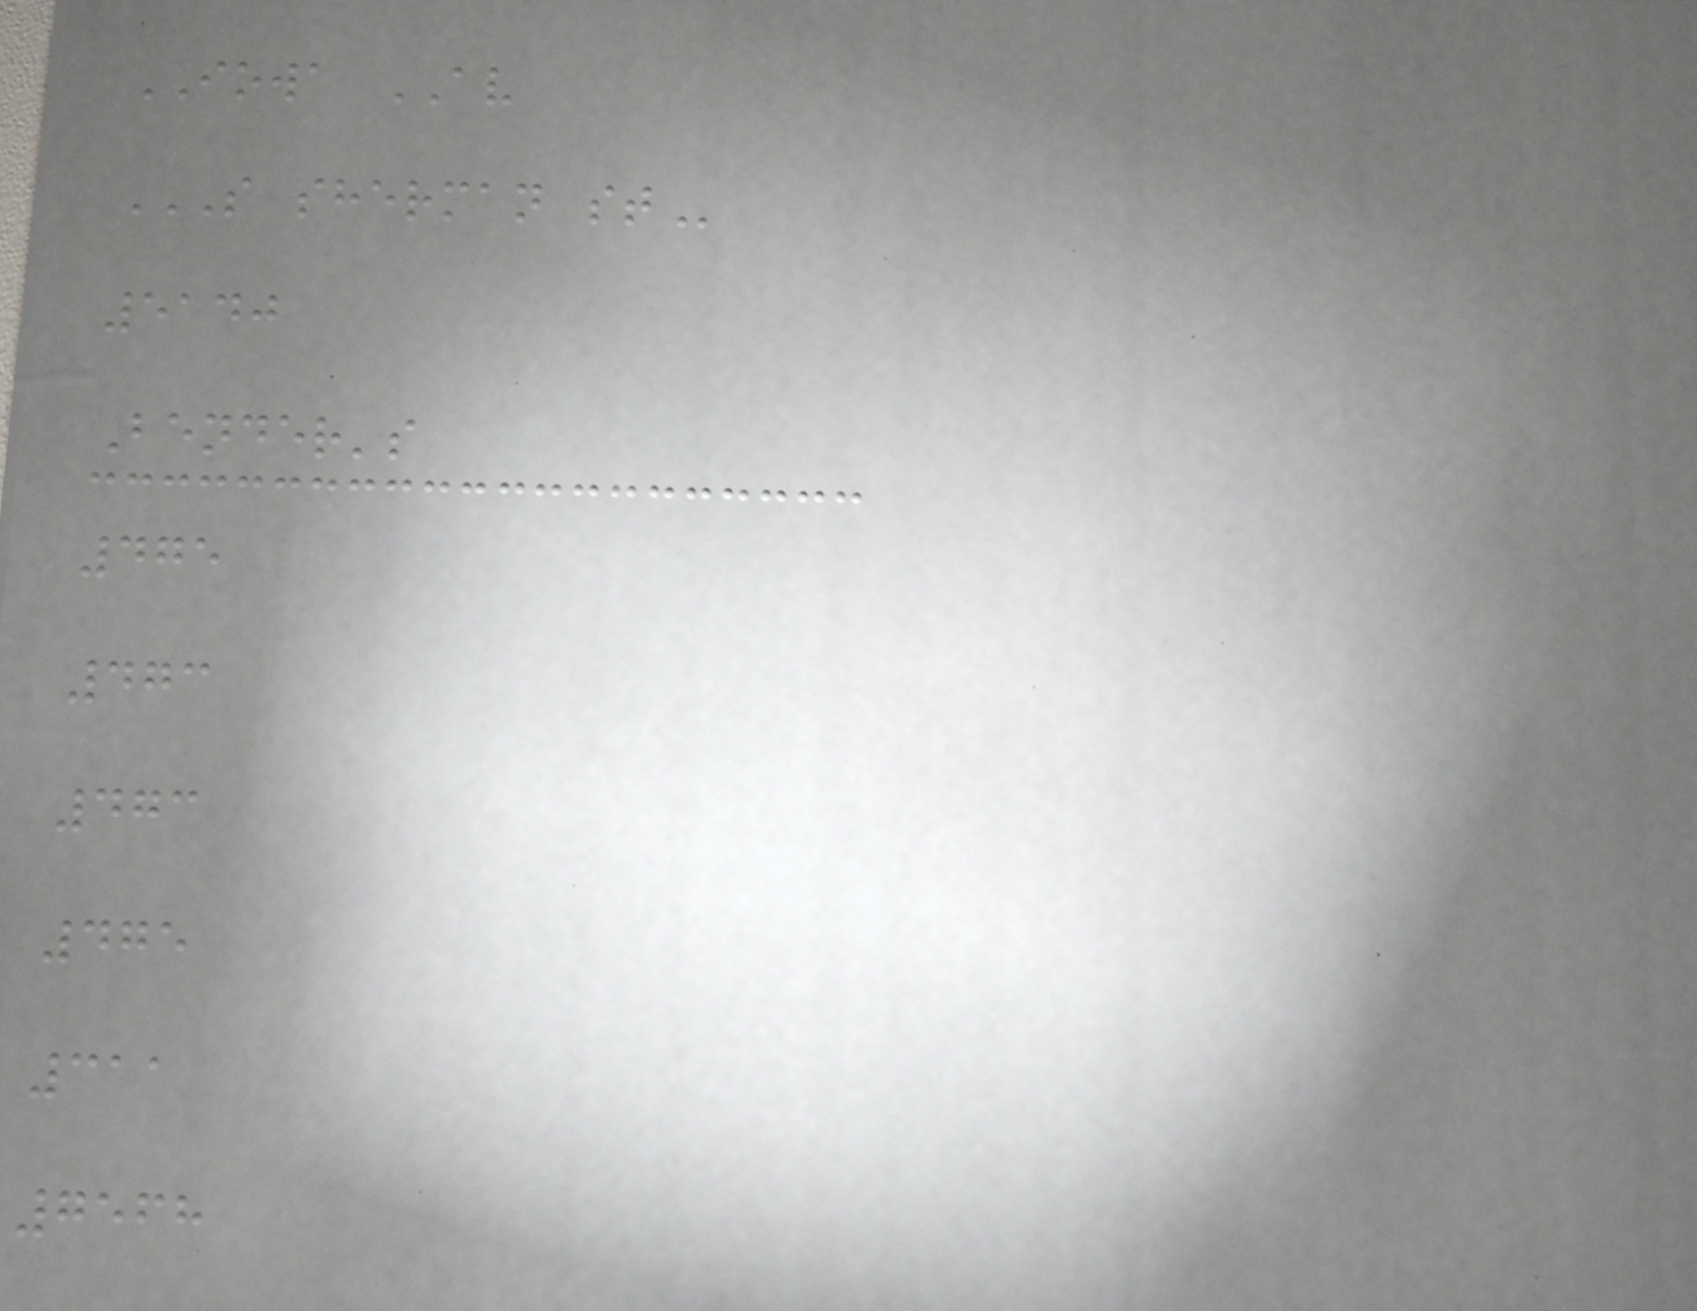IOWA AV
S SHERMAN ST
5140
Bender's
475
473
473
475
311
7568
